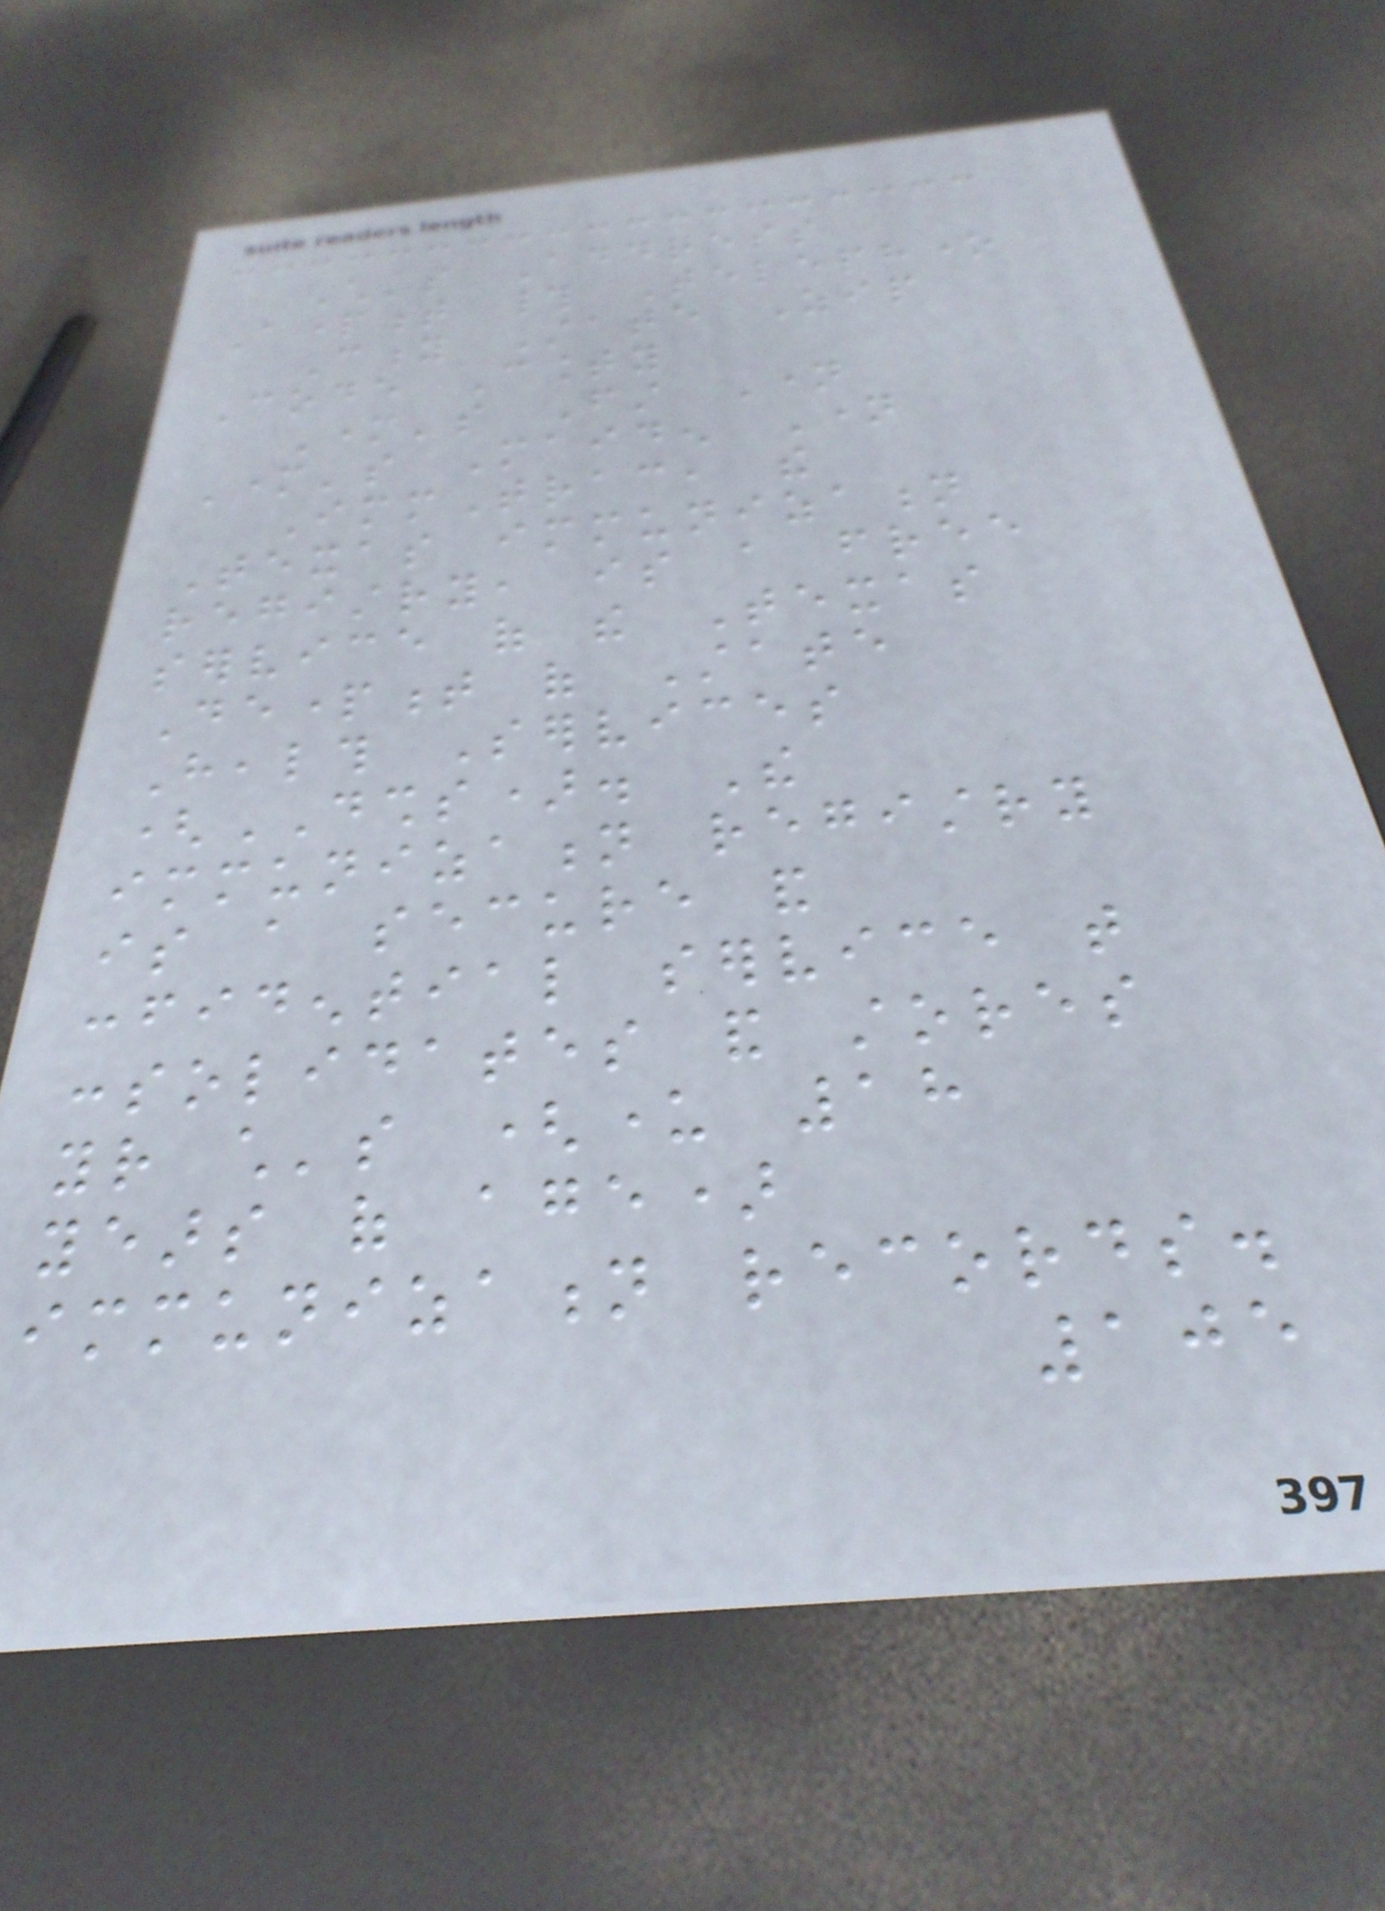Child's Address
Apartment # Telephone
City State Zip
Code County
Mother's First Name
Mother's Maiden Name
ImmTrac, the
Texas immunization
registry, is a free
service of the Texas
Department of State
Health Services
(DSHS). The
immunization registry
is a secure and
confidential service that
consolidates and stores
your child's (under 18
years of age)
immunization records.
105
